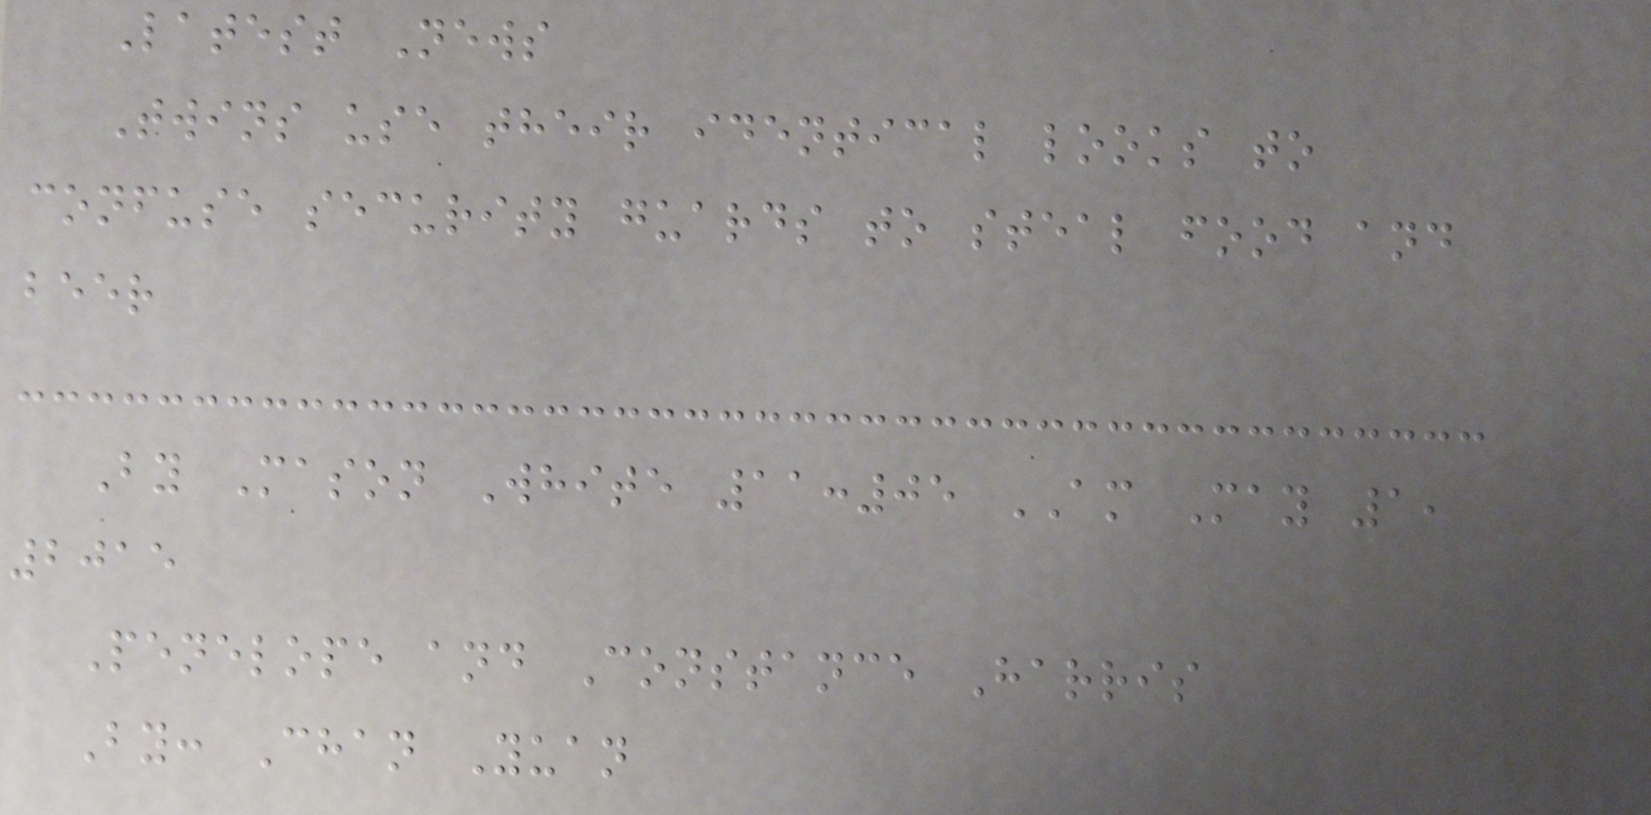Latest News
Twins use their identical looks to
confuse security guards to steal food and
beer
By Mason White 11:05 AM May 1,
2015
Penelope and Constance Harris
By: Chan Yuan
